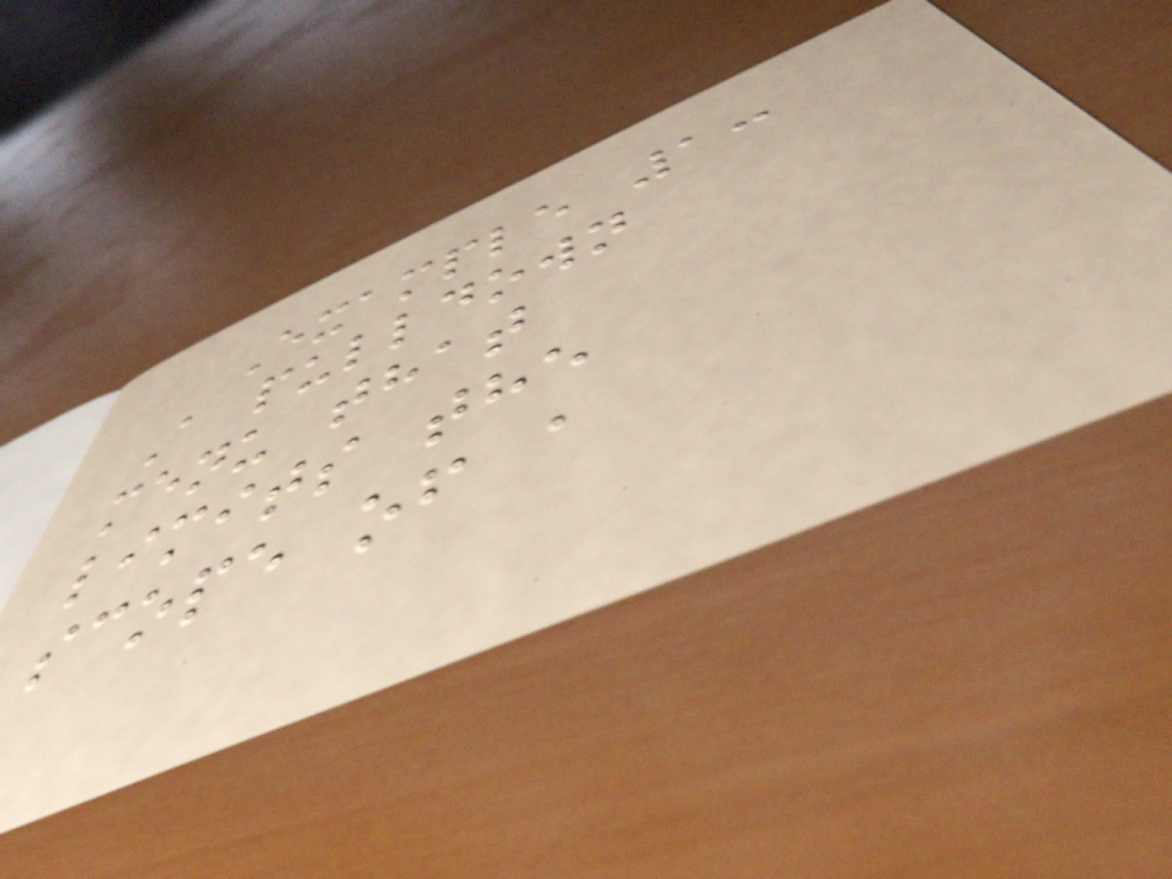Example 1:
A pulldown
menu that
limits the
scope of a
